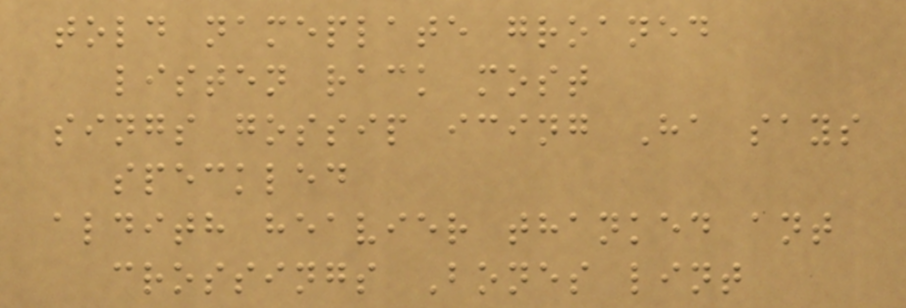told nameplate groaned
listen rack most
sings gossip icing Ha says
speckled
aldith heavier thanked ant
crossings Bones lint
